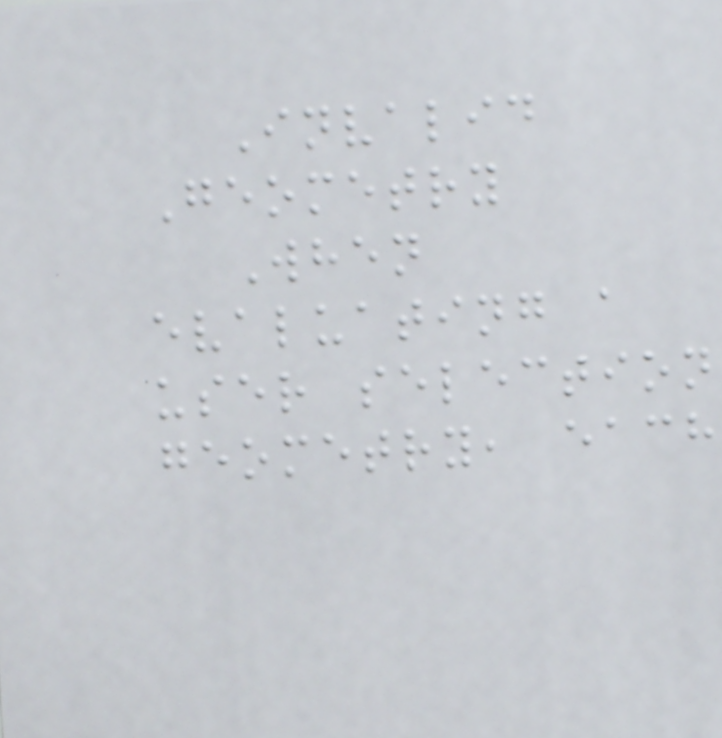Invalid
Geometry
When
evaluating a
user selection
geometry, each
